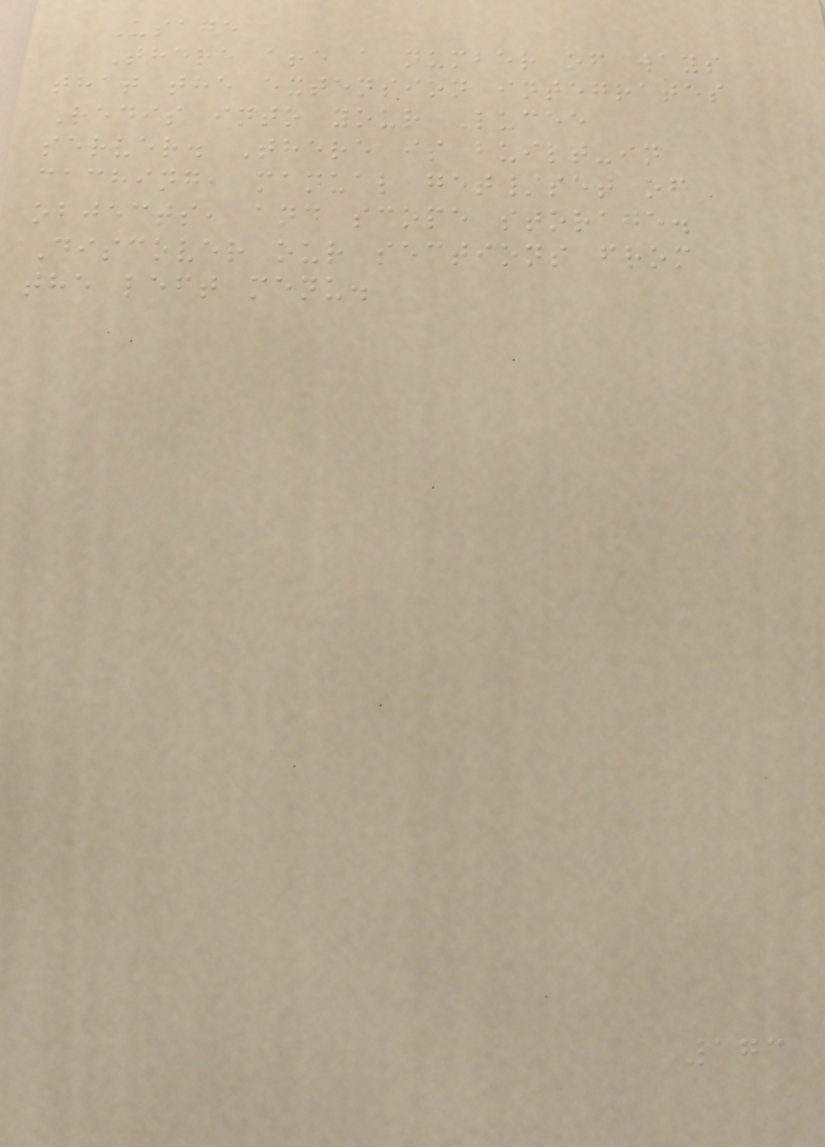Usage
There are a number of ways
that the extension integrates
Redis into your Lucee
server. There is built-in
caching, manual get/set of
objects, and scope storage.
Discover our sections from
the left menu.
173
